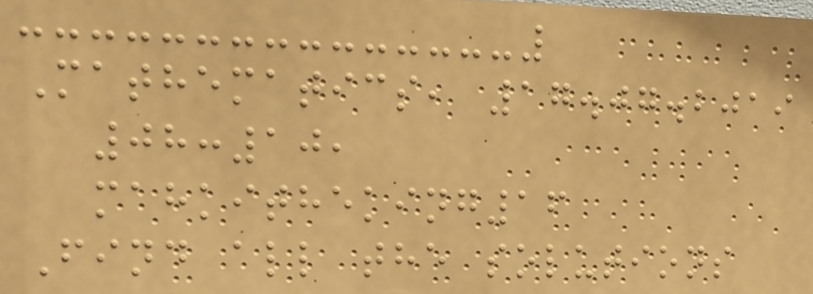Mathematics, 17.07.2019
08:10,
mahkitheking16
Find all the solutions
